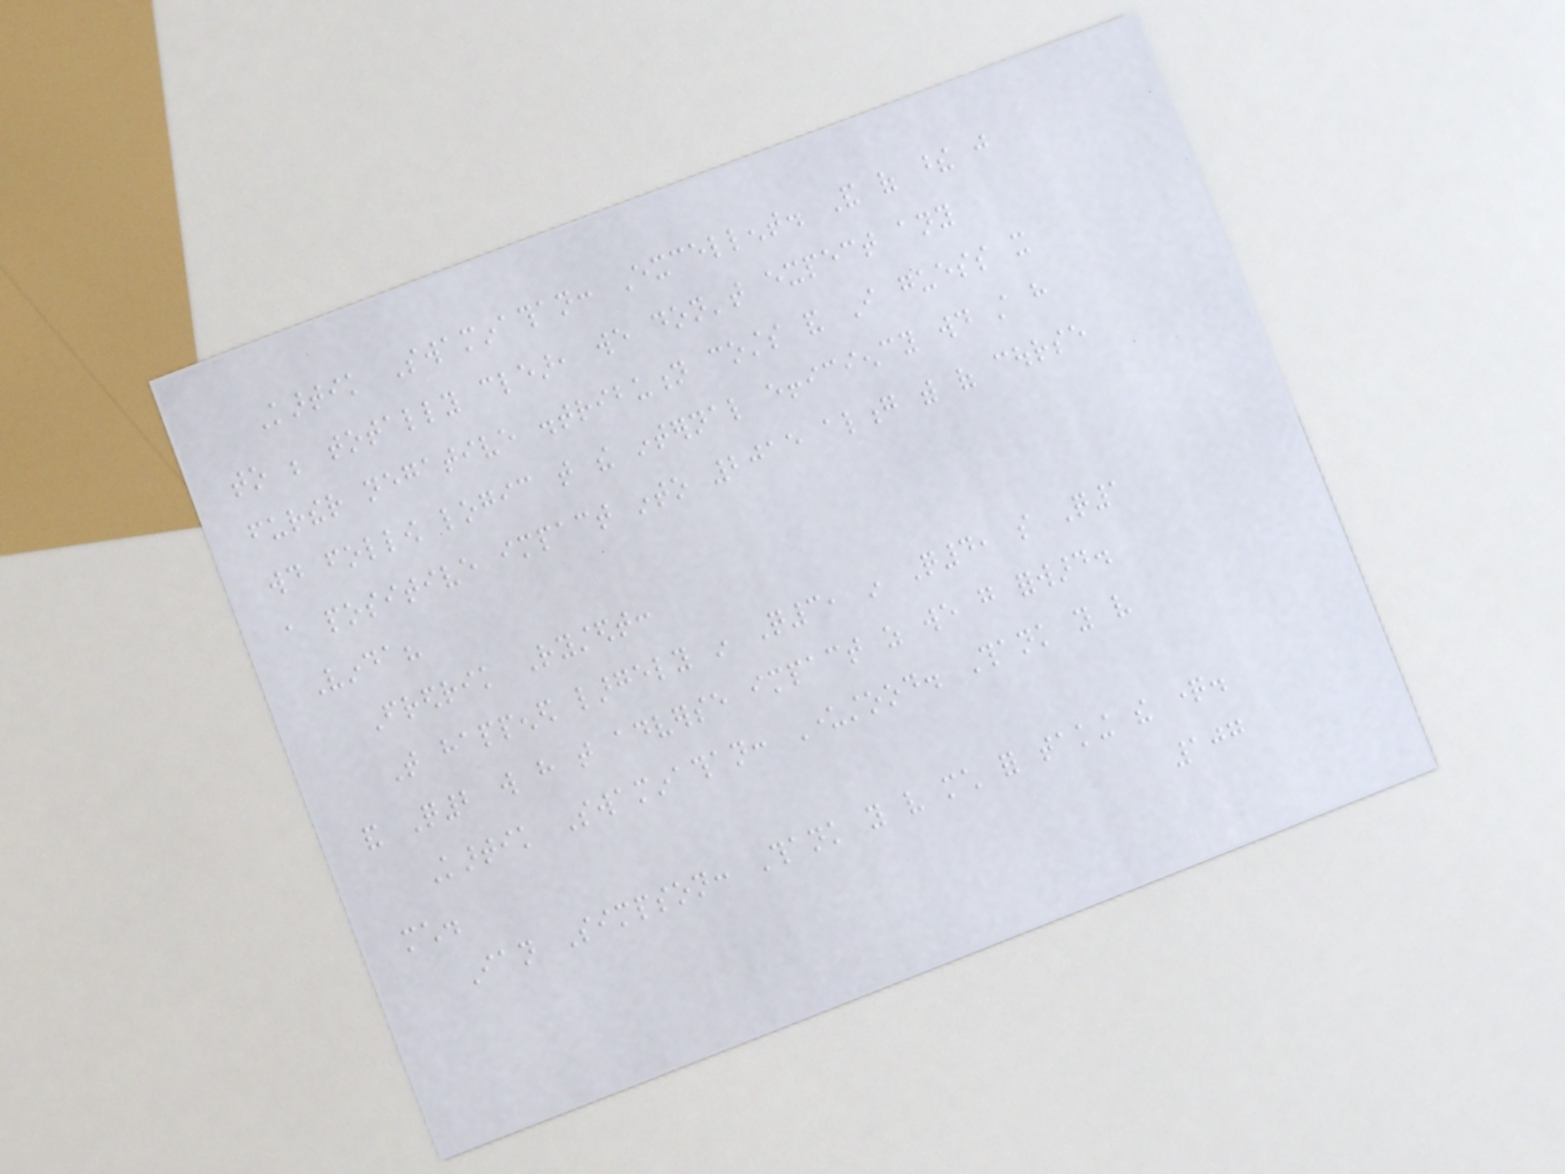Kartik Swaminathan: Excellent. And of these just
to be totally clear, we don't expect any
further negative distribution costs and I guess it
would follow logic that the internal efficiency would still have
a positive impact into 2015 along with of course
Vinda?
Fredrik Rystedt:
That happened largely in Q3, in Q4, so Q1
and Q2 will have that adverse impact as we go forward.
Kartik Swaminathan: Understood. Thank you very
much.
Ian Simpson: Thank you very much for taking the question.
107
